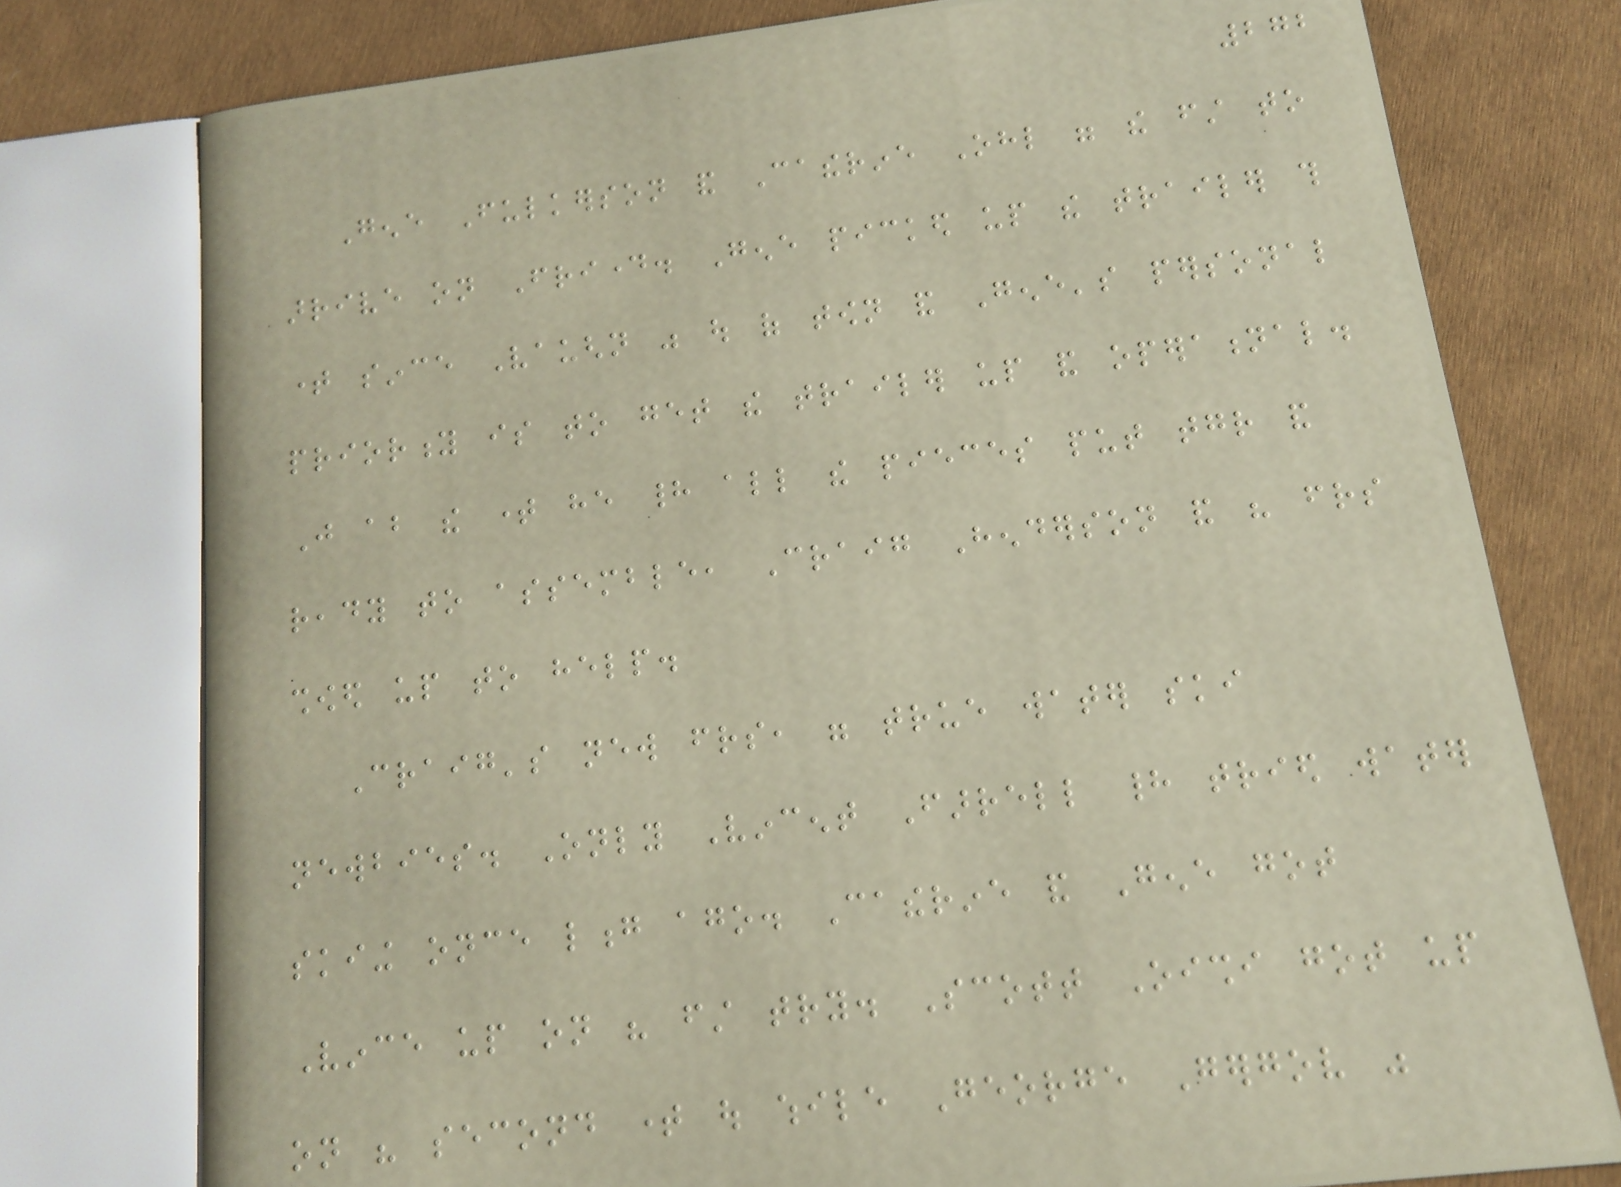272
Gene Fulkerson and Catherine Ohl were the first to
arrive on Friday. Gene picked up the trailer this
time since Vaughn was out of town and Gene's personal
priority is to get the trailer up and operational.
Just about the time he had all the pieces put together and
ready to assemble, Craig Henderson and his friends
showed up to help.
Craig's new friends, were true water ski
newbies. Only Vincent Farrell had tried water
skiing once long ago. Catherine and Gene got
Vince up on his first try. Scott Oishi got up
on his second time out while George Gergov was
